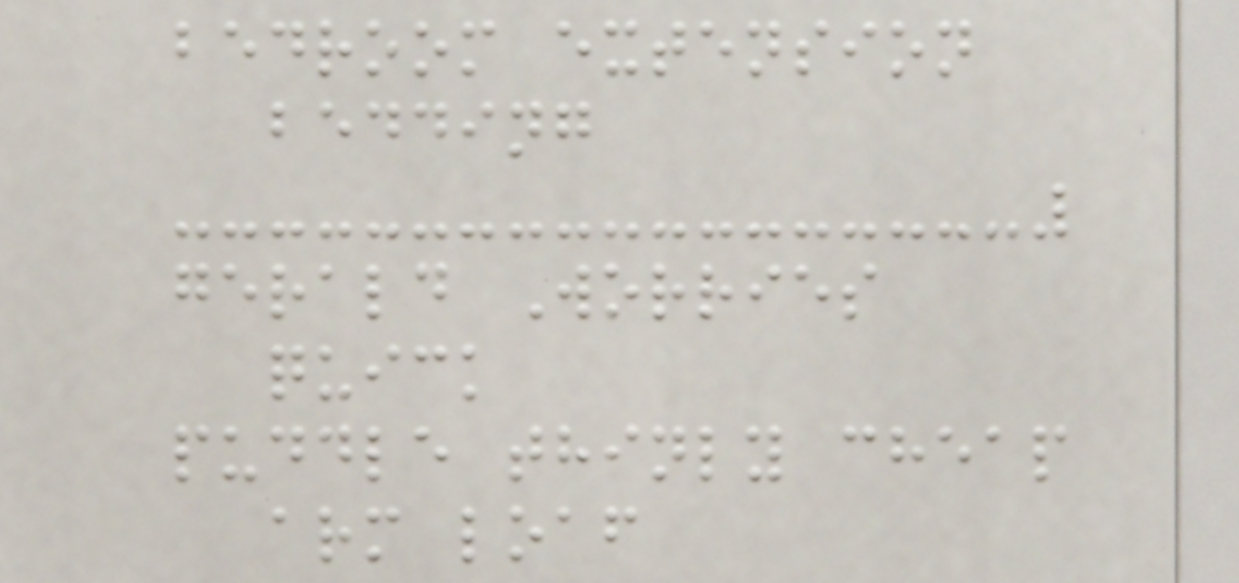bedroom extension
bedding
gerald Worries
quick
puddle thinly cheap
arm loaf
